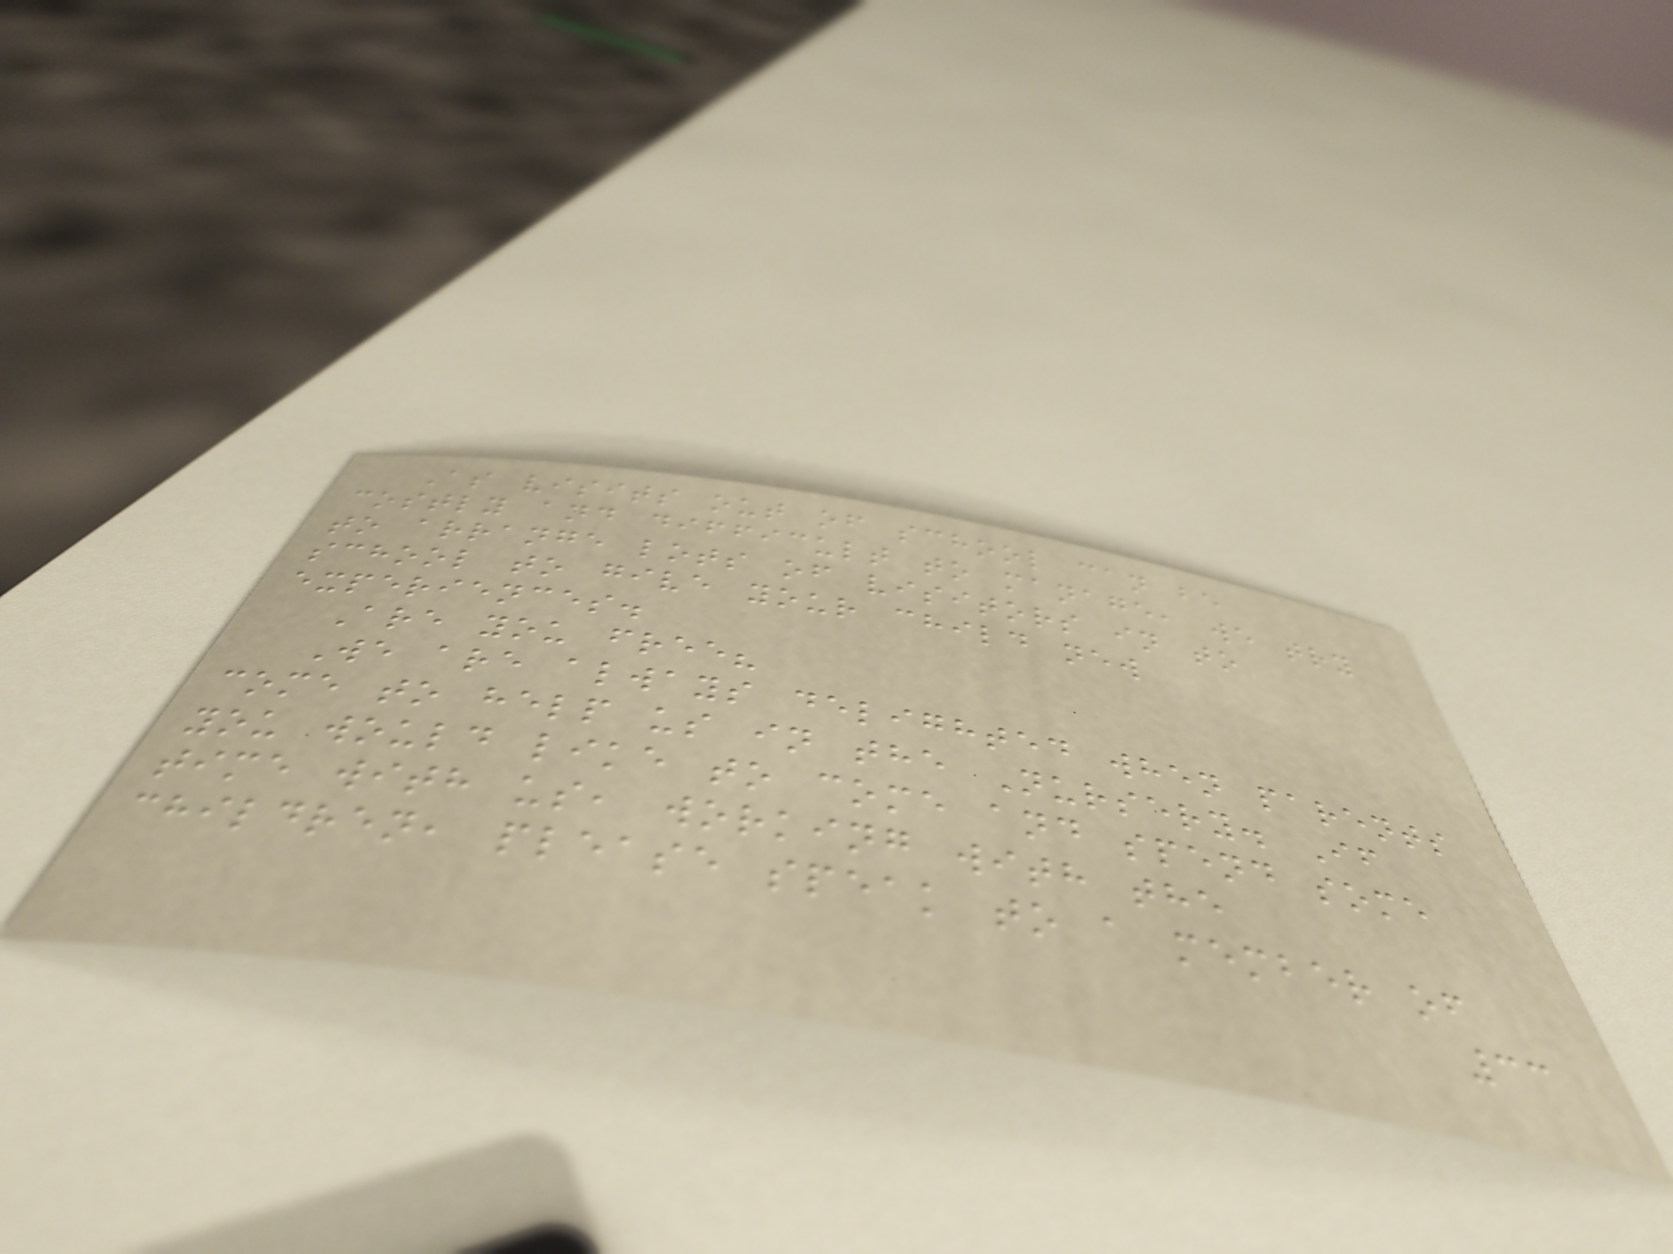As visits out of school can be
costly and difficult to manage, we try
to arrange lots of visitors in to
school to give your child new
experiences.
Are you free?
We are always delighted when parents
come to help us in the Nursery. If
you would like to come and spend some
time with us, working with the
children, please speak to a member of
33
